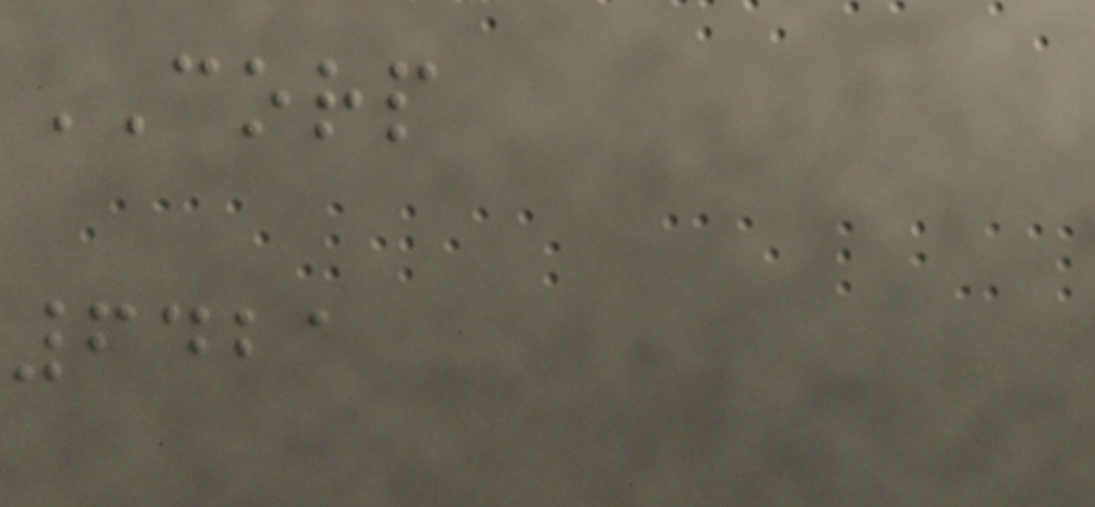CORP
6421
